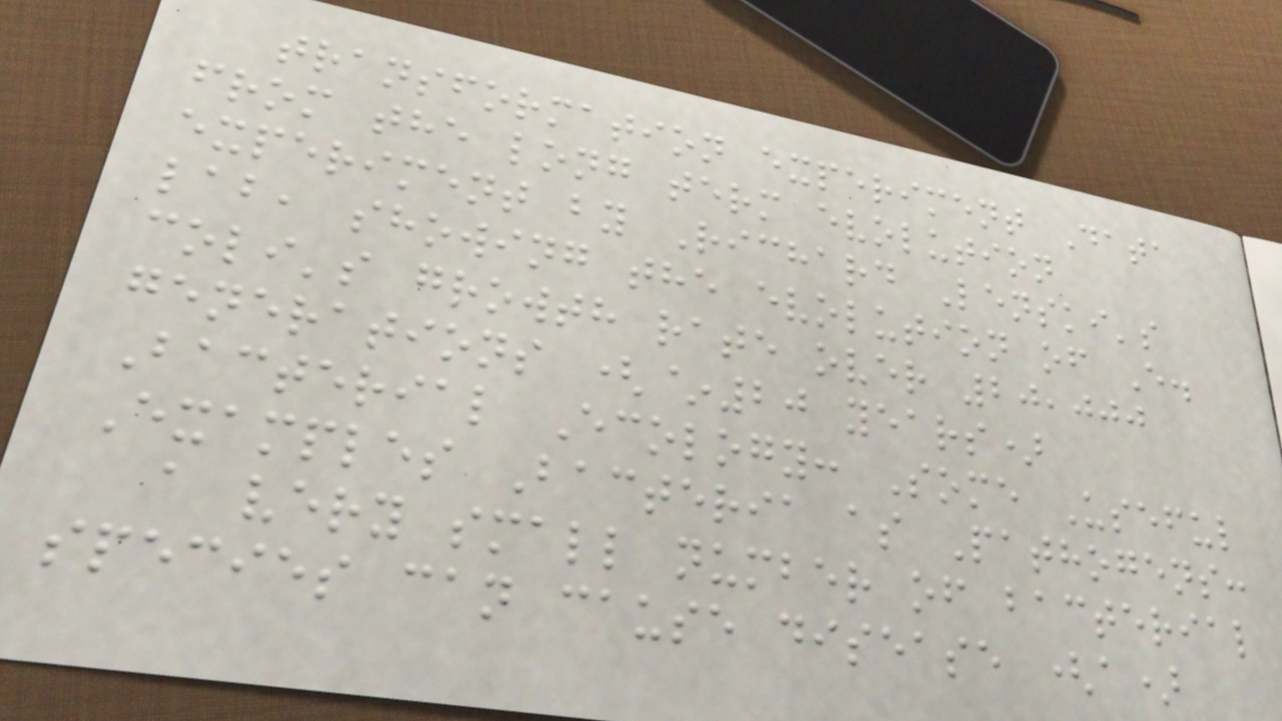transformation experiment Data
from the long term evolution
experiment by Richard Lenski's
lab, showing the evolution of E.
coli's growth rate over 20,000
generations (~20 years)
Bacterial Ecology: Some Useful
Examples Bacteria as Pathogens:
a very small number of bacterial
species can cause disease (a)
